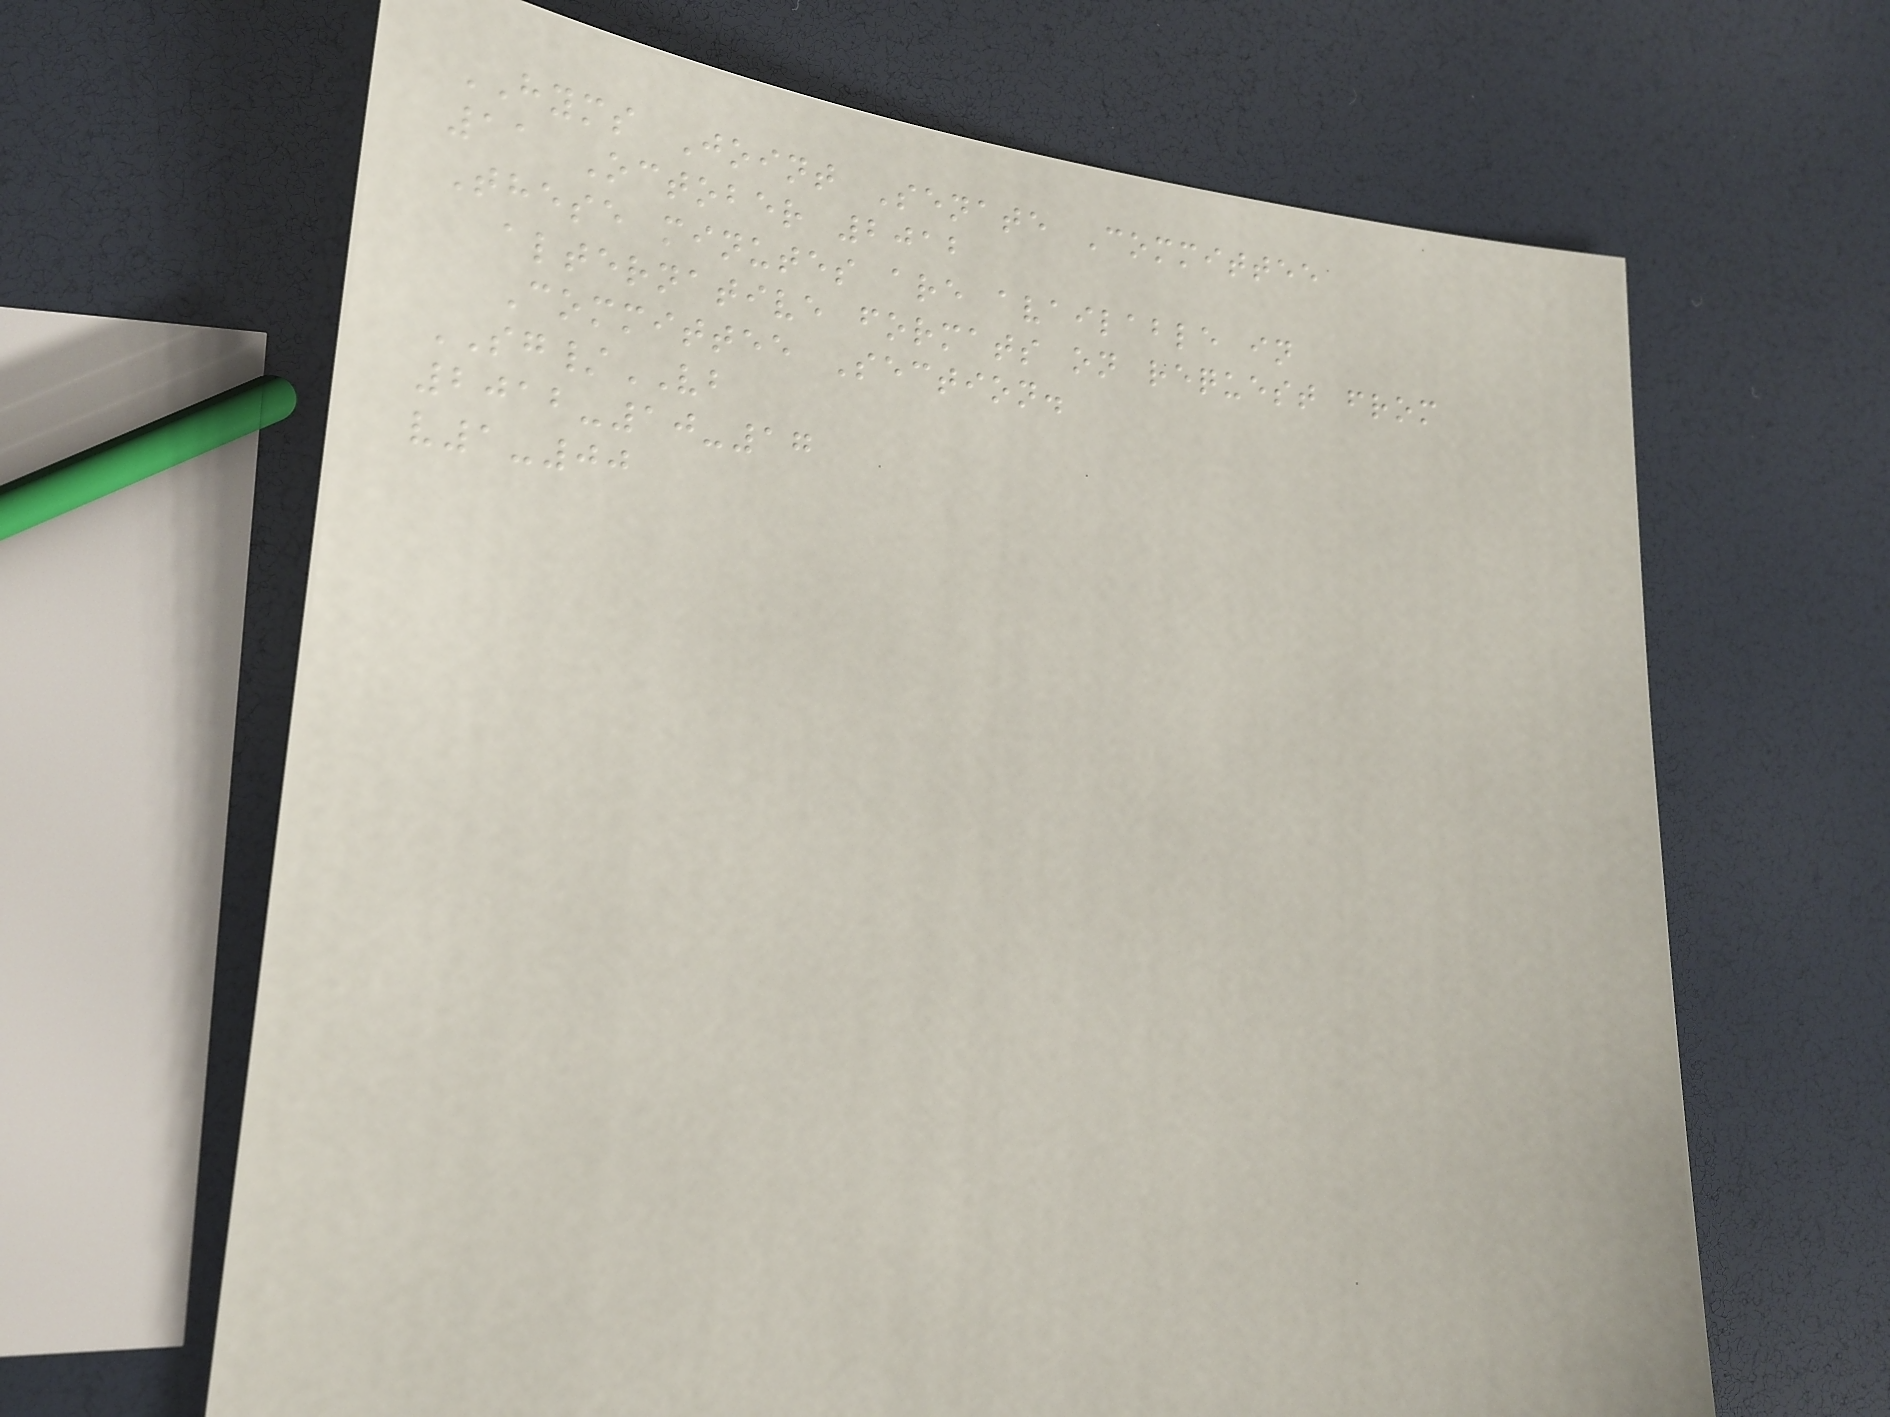HYMS Joint Senate Committee
11 October 2012
These minutes are available in
alternative formats on request from
Committee Section.
SG/VB
2012-10-17
v1-00
